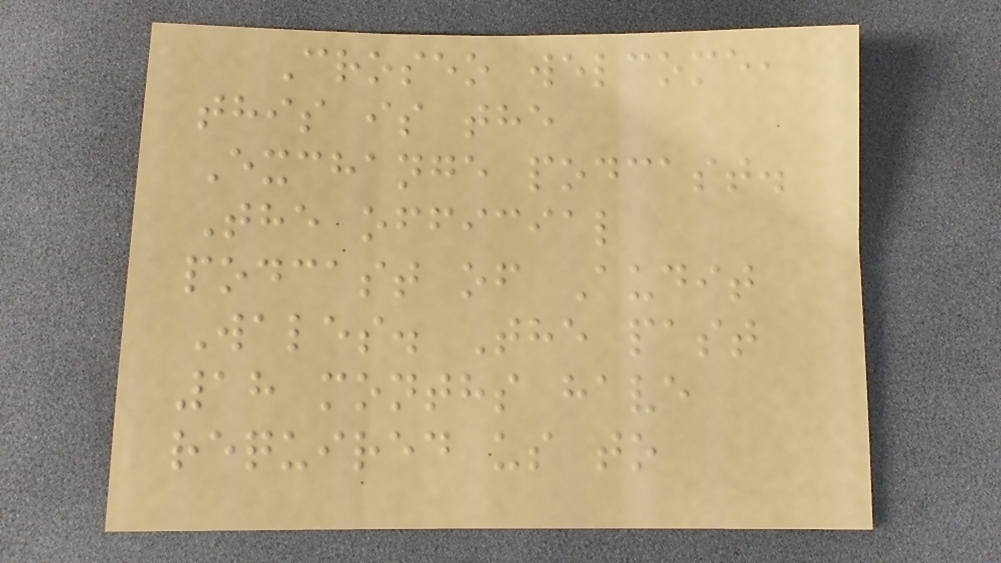Croseo welcome,
this is the
Exchange podcast.
The official
podcast of Audit
Wales. The past
18 months have
required us to
